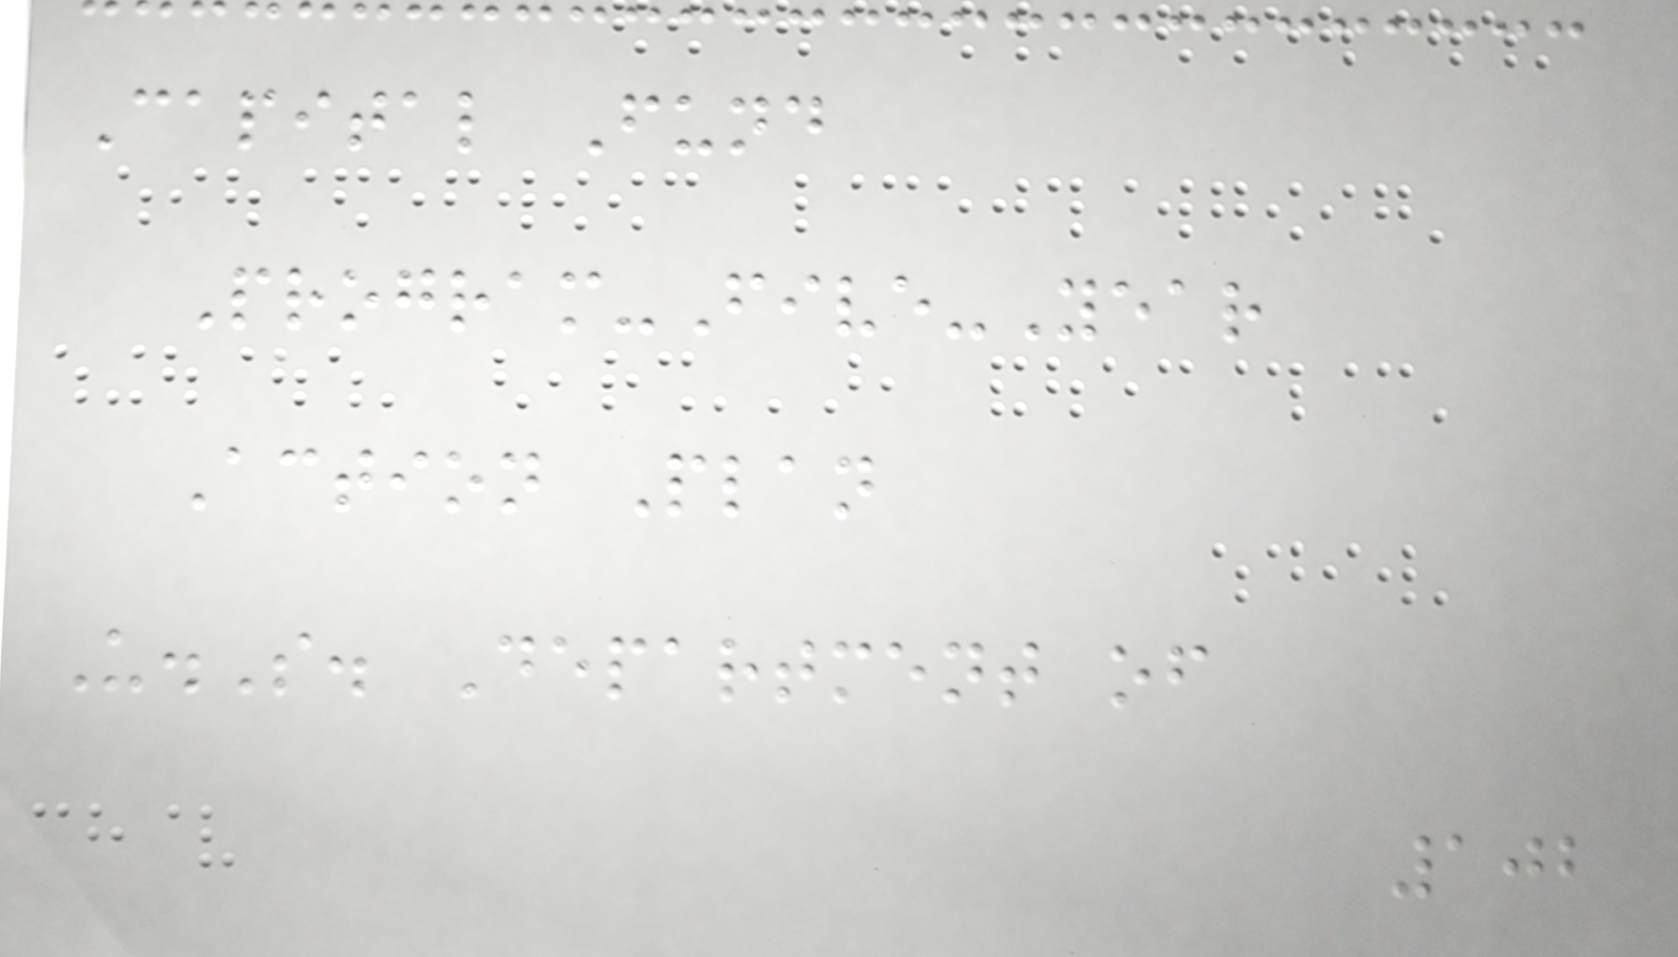Capital Fund
Program-Five-Year
Action Plan
U.S. Department of
102
